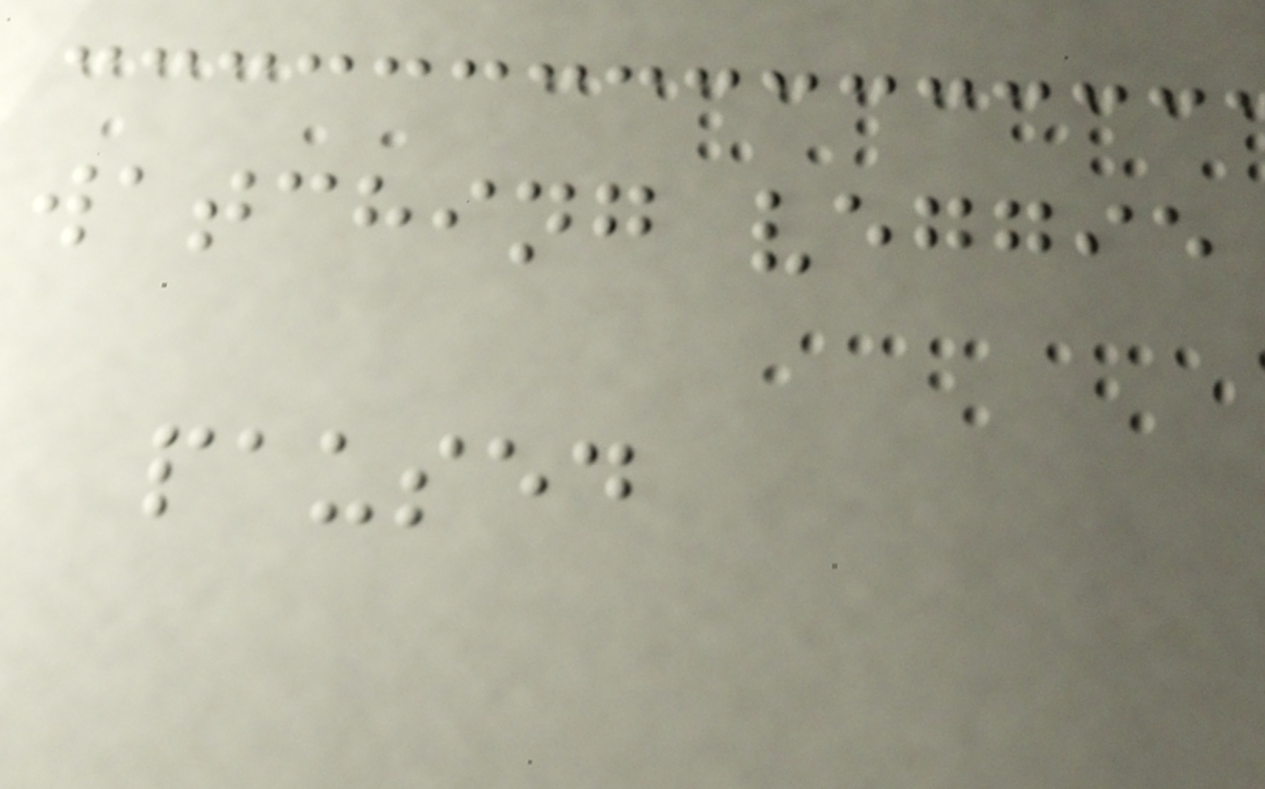watching veggie
paused
